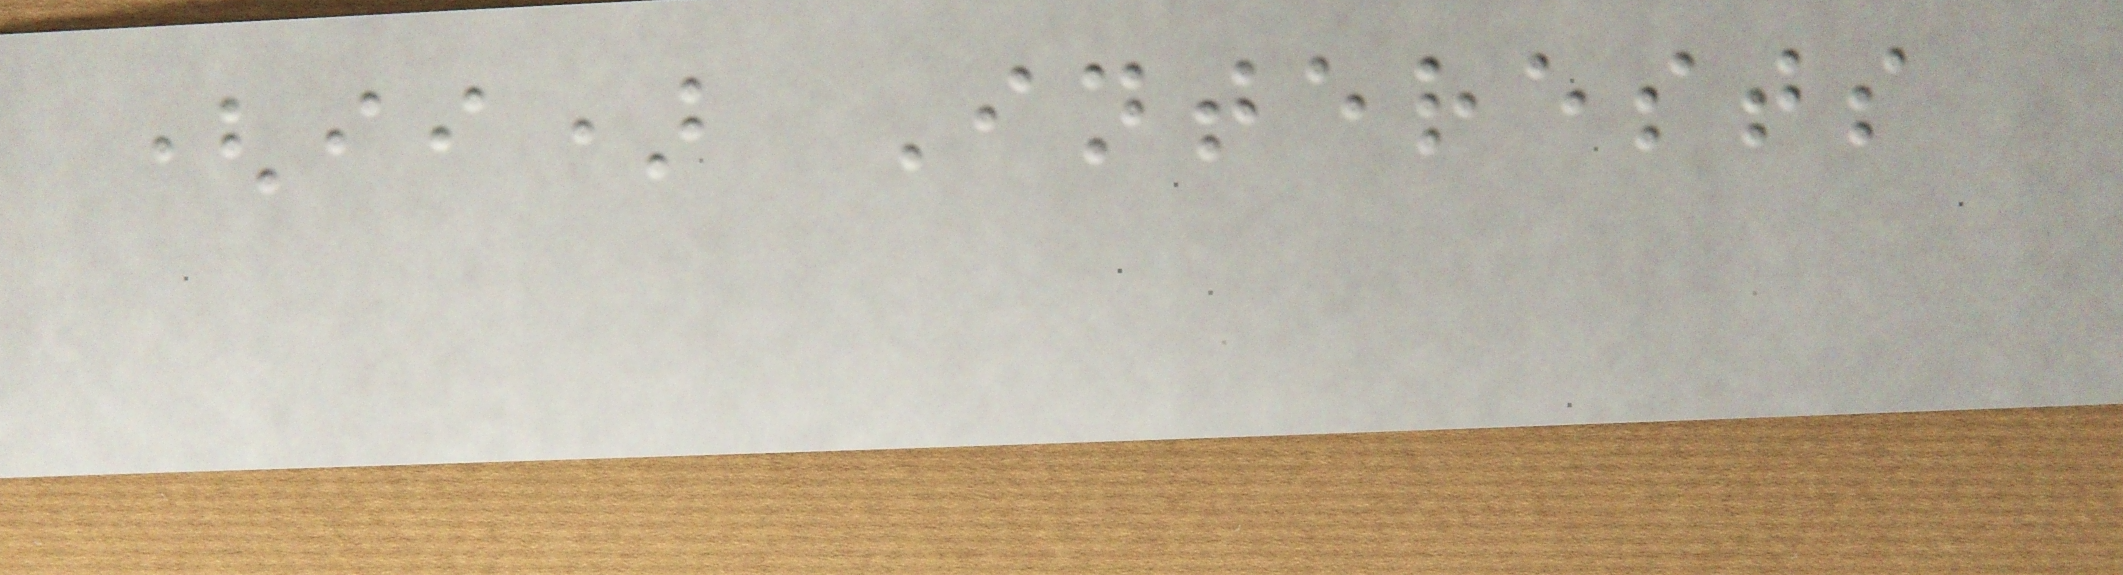(ii) Interests
